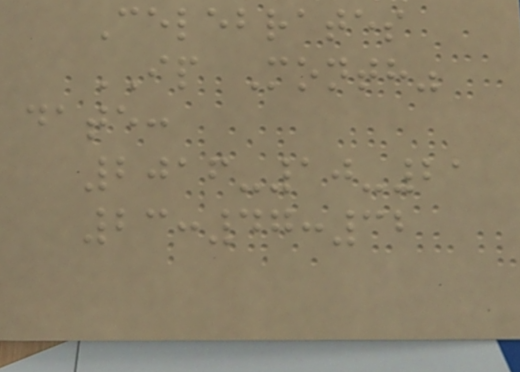Celebrates
IP Month"
date:
2016-10-21
23:47:32
